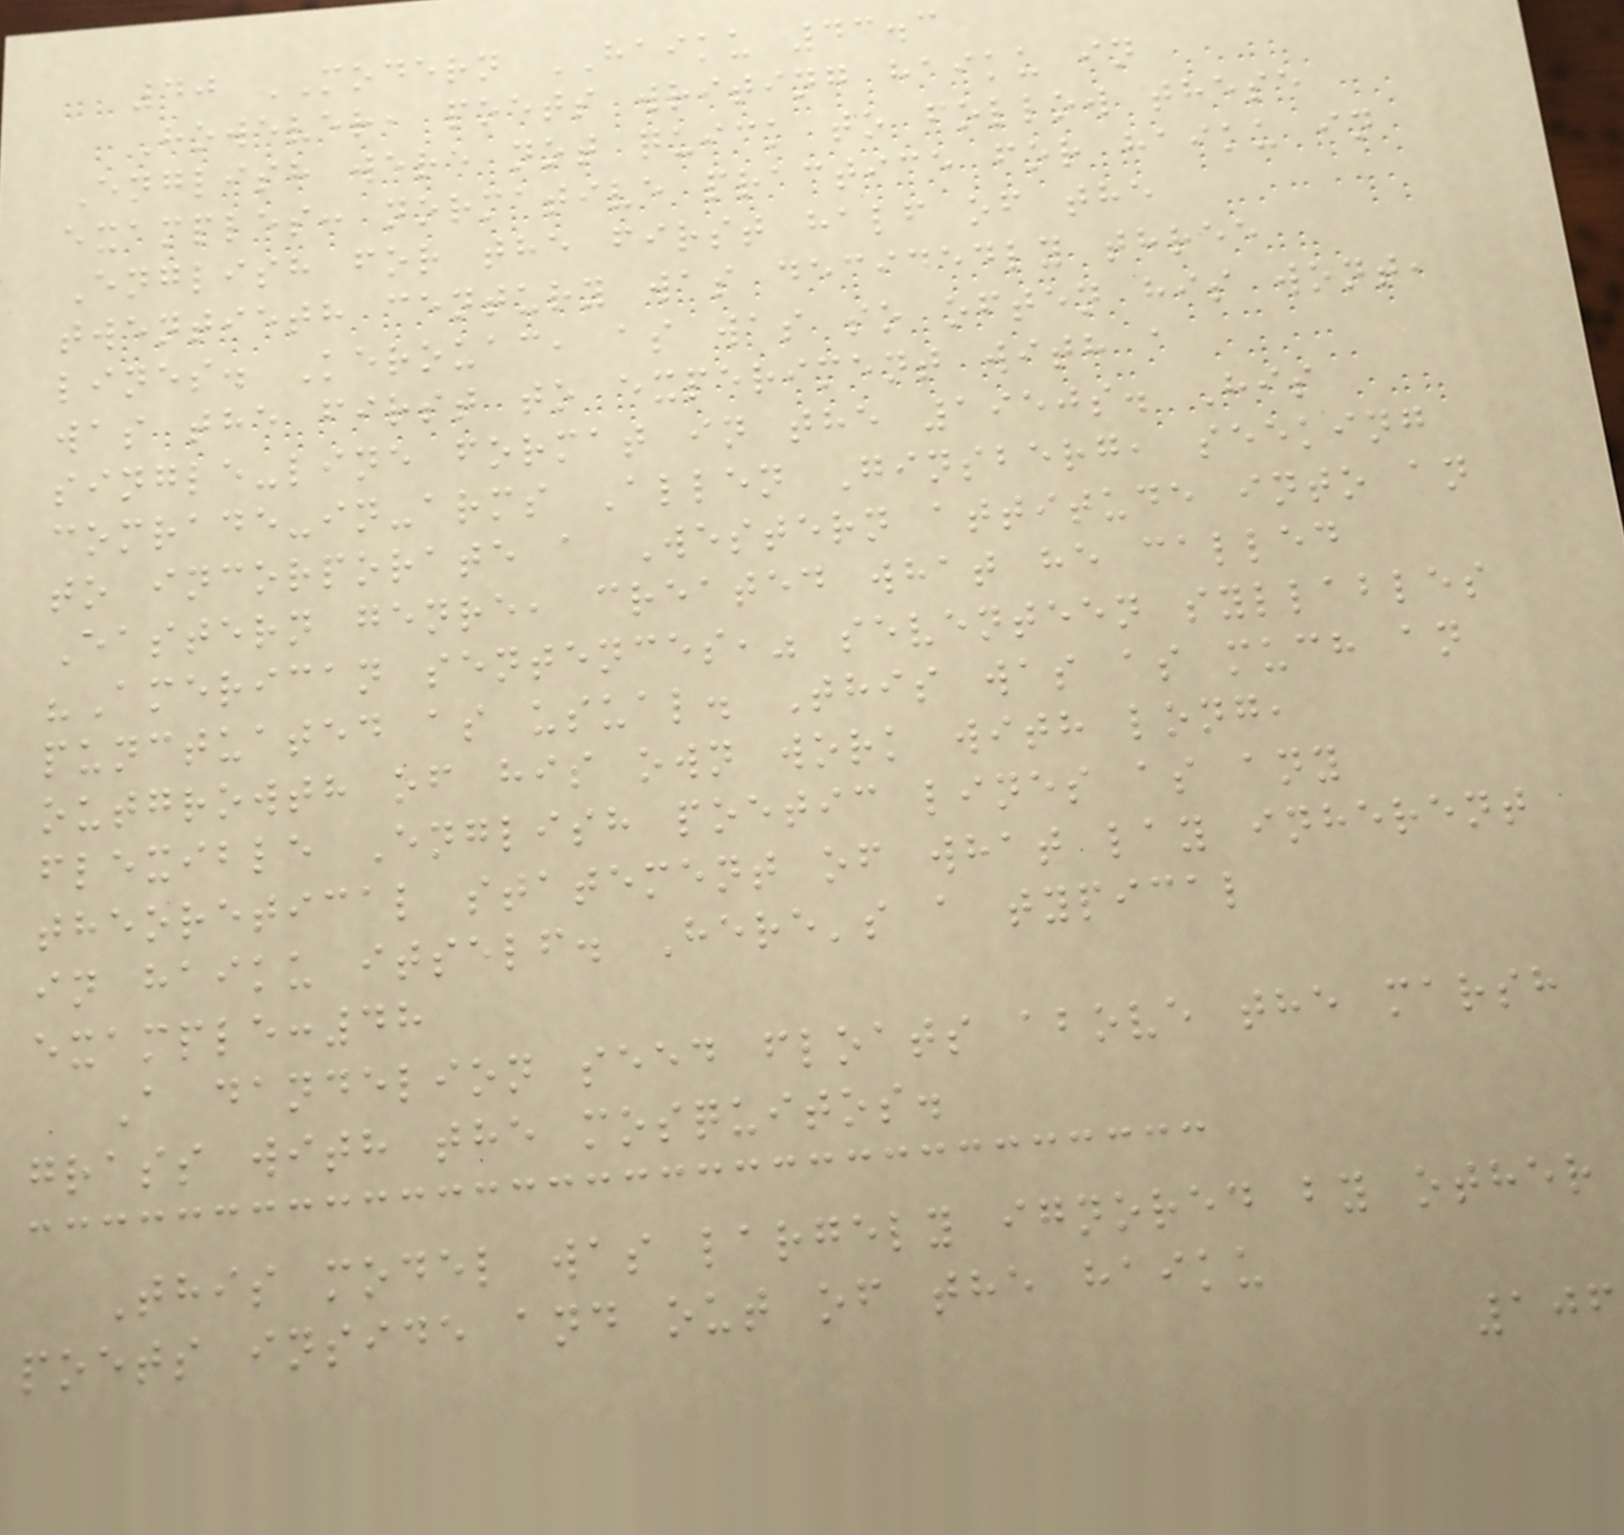40 MODERN HAIKU 43.3
However, poets writing haiku in
English were not quick to follow these
examples: normative practice for haiku in
English for the first half of the
twentieth century was decidedly three
lines. Kerouac, as was so often his wont,
was the first to experiment with a
single-line format in the 1950s. His
comrade-in-arms Allen Ginsberg, seeking
to incorporate a Western attitude into an
Eastern genre, created what he called
"American sentences," seventeen syllables
punctuated as usual. This was as much an
outgrowth of his own work with long,
flexible English poetic lines as any
theoretical statement of what lay inherent
in haiku itself. Here's a typical
example:48
A dandelion seed floats above the marsh
grass with the mosquitos.
This model was largely ignored by other
poets inside and out of the haiku
106
